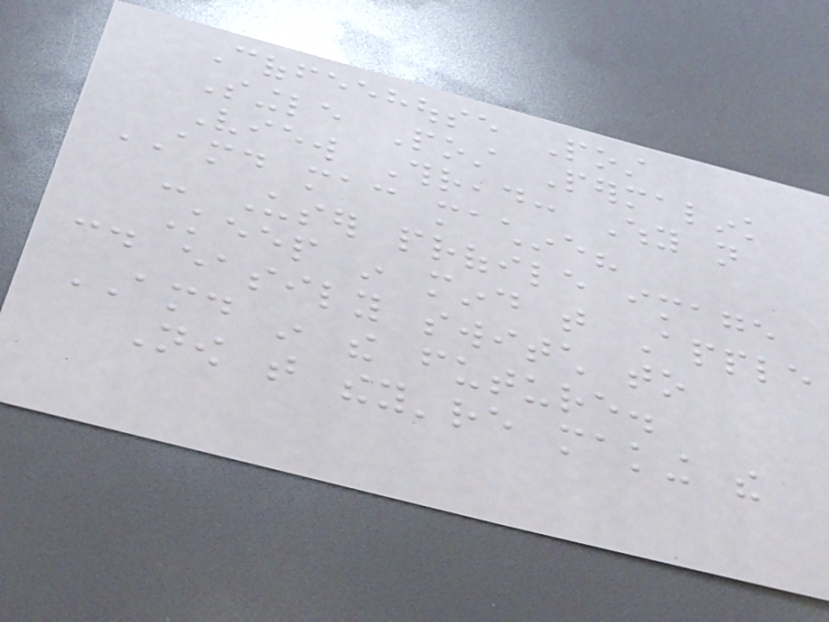Coffeehouse Post
Single Post Permalink
View Thread: Why not
AMD mac machine?
- User profile image
Keep in mind that Apple
could easily switch to
AMD in the future.
Now that they're making the
